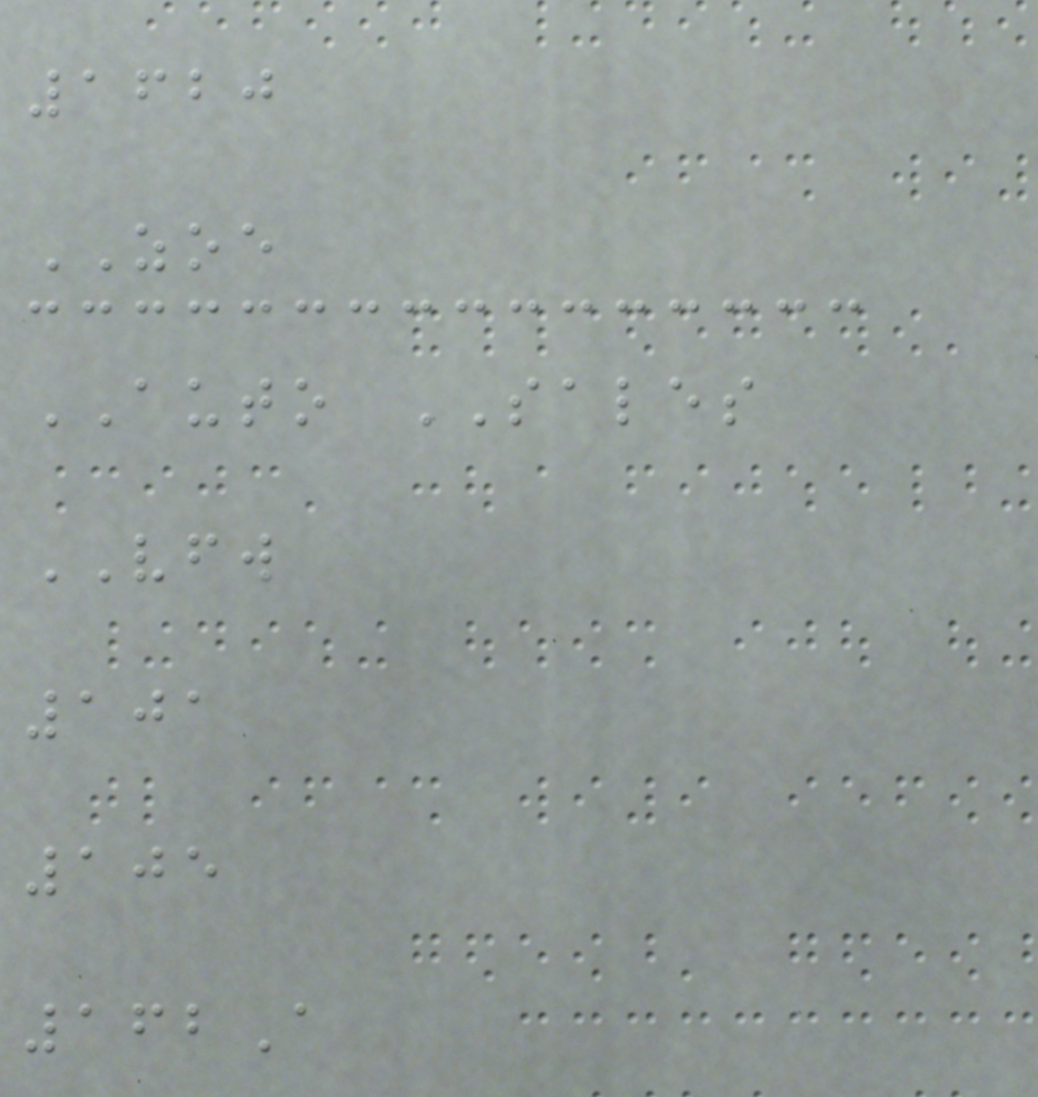1620
ZOE
AUTO SALES
VFW
101
105
162A
